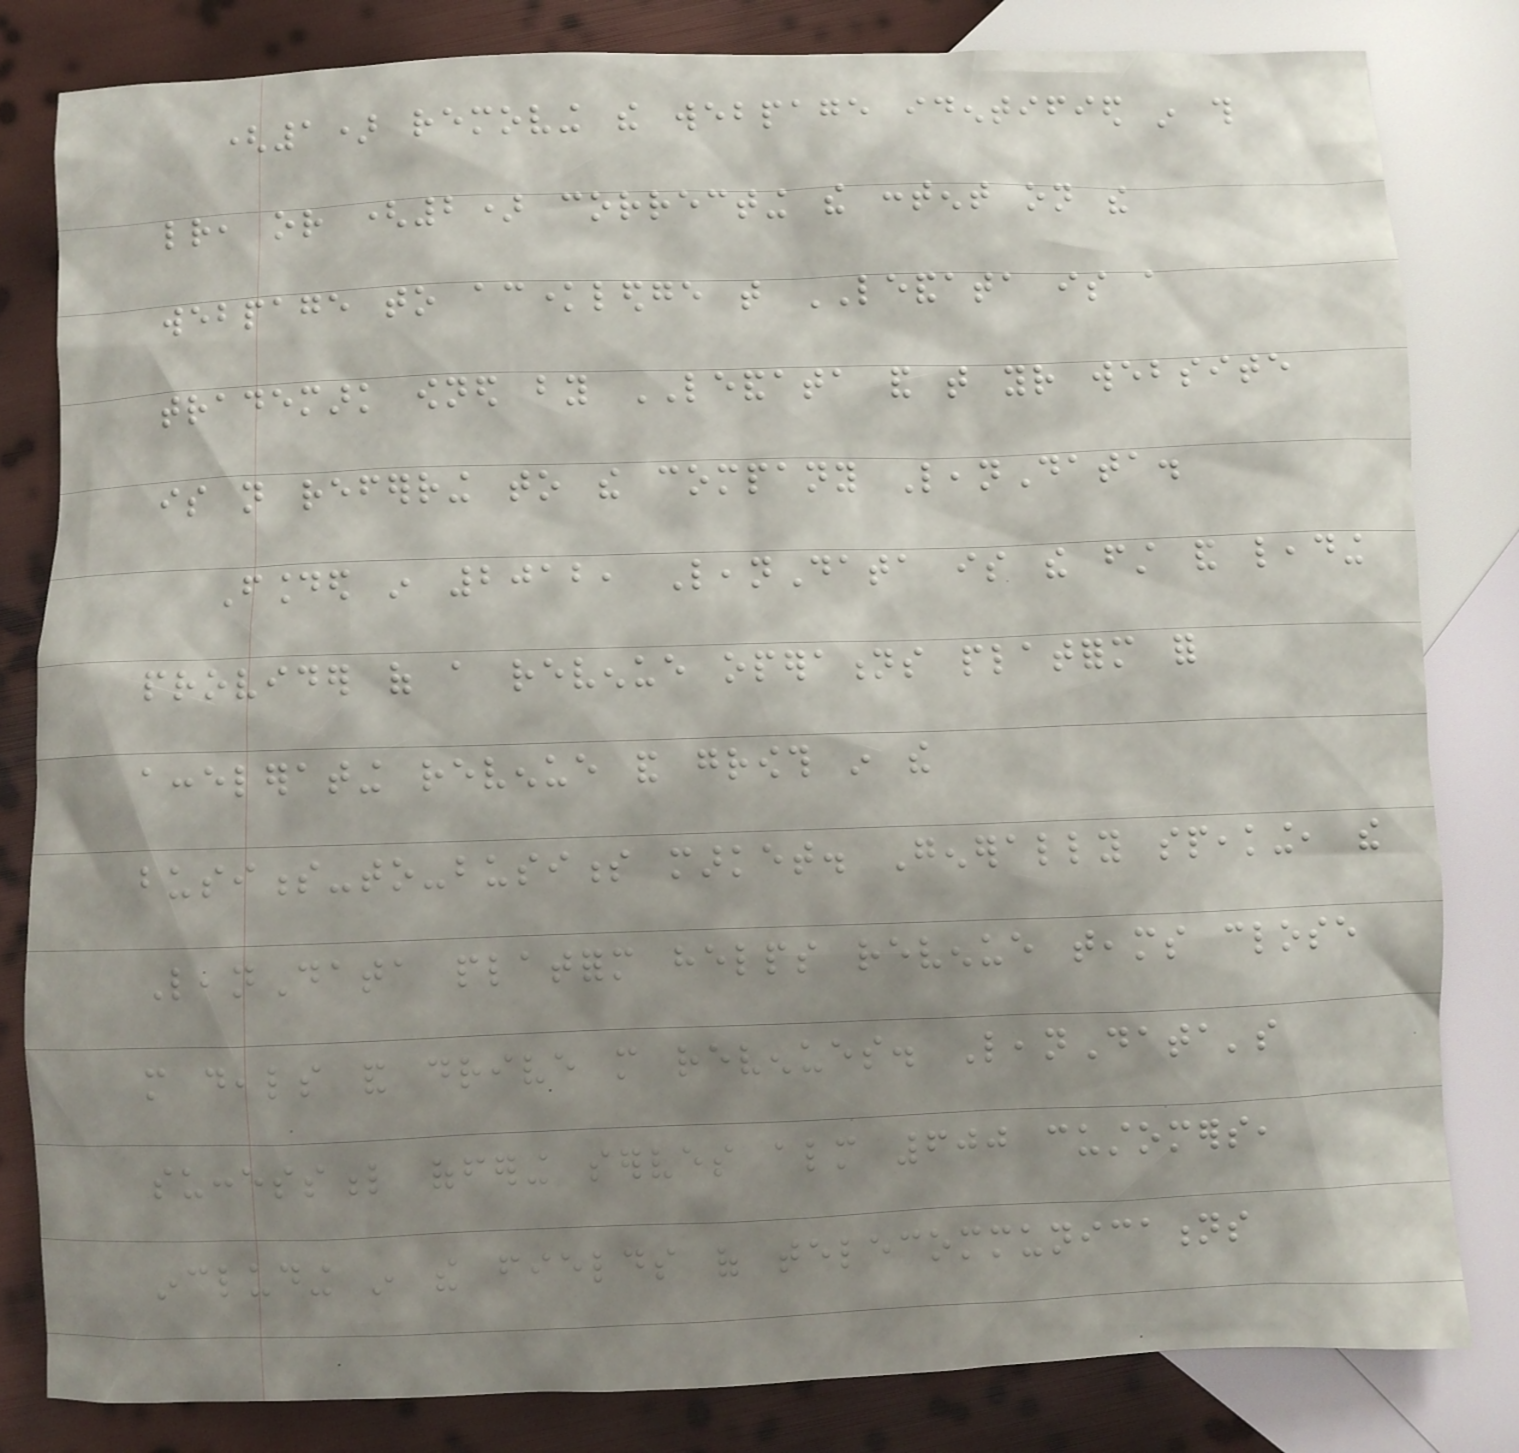(1) removing the webpage identified in this
letter, or (2) correcting the content on the
webpage to acknowledge that LEANDATA is a
trademark owned by LEANDATA and that your website
is not referring to the company LeanData.
Founded in 2012, LeanData is the first and leading
provider of a revenue operations platform for
accelerating revenue and growth in the
business-to-business market. Generally speaking, the
LeanData platform helps revenue teams close
more deals and drive more revenues. LeanData's
successful offering serves almost 600 customers,
including in the fields of telecommunications
